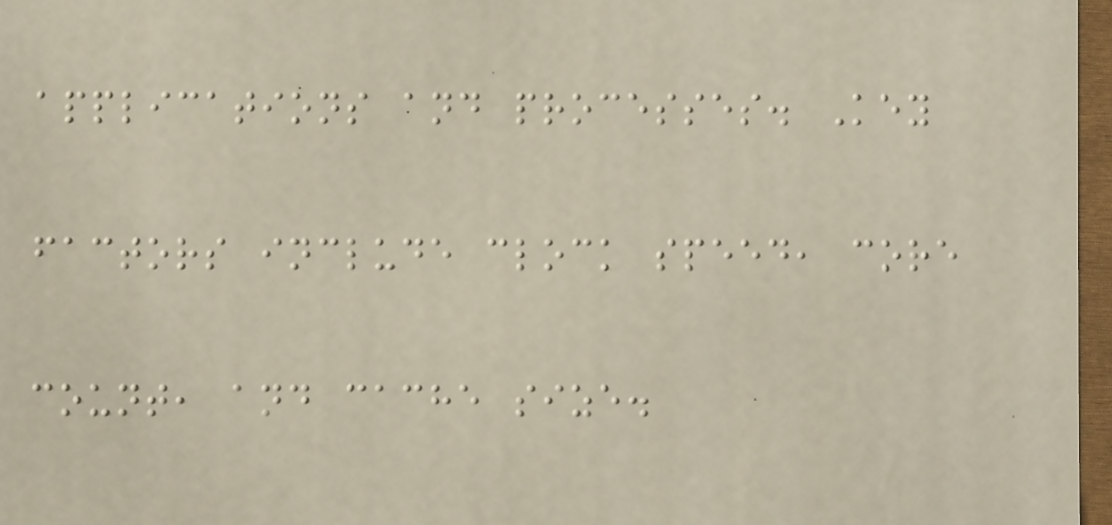applications and processes. Key
factors include clock speed, core
count, and cache size.
